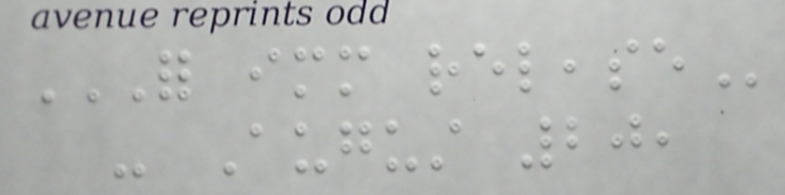FOR IMMEDIATE RELEASE
- August 20,
